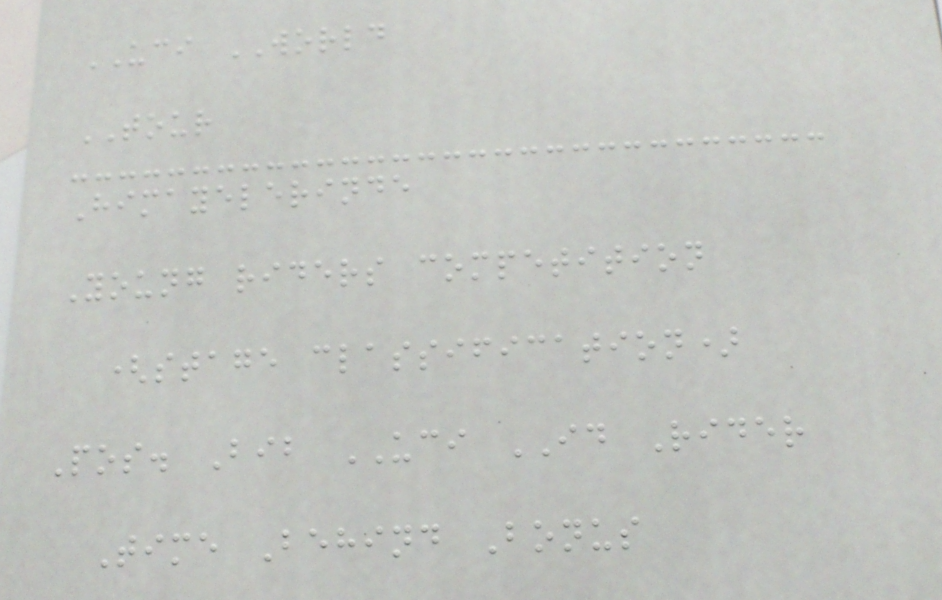UCI WORLD
TOUR
Himayelerinde
Young riders competition
(stage classification)
Pos. Bib UCI ID Rider
Time Behind Bonus
